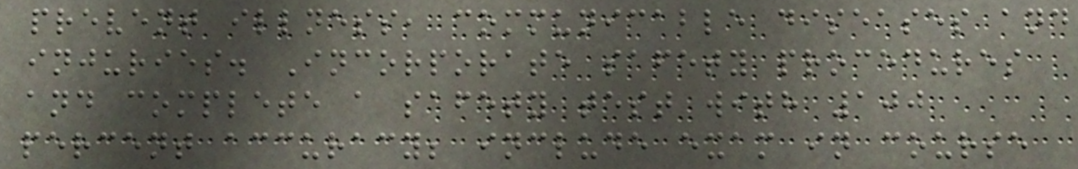prevent illness, communicable diseases and
injuries. Incorporate safety procedures
and complete a safety test with 100
percent accuracy; include exam in course
